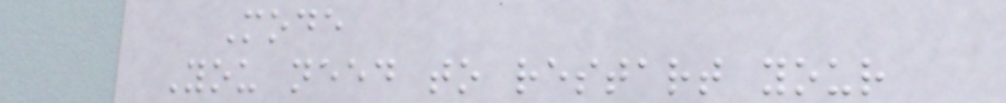Mode
You need to restart your
